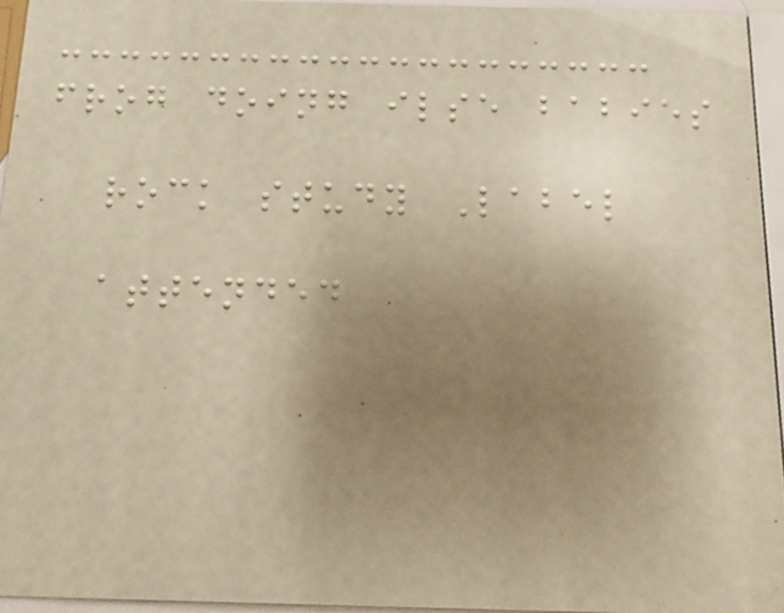frog doing ilse babies
rock study Label
attended
